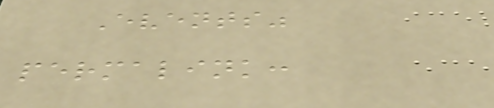Events"
permalink:
